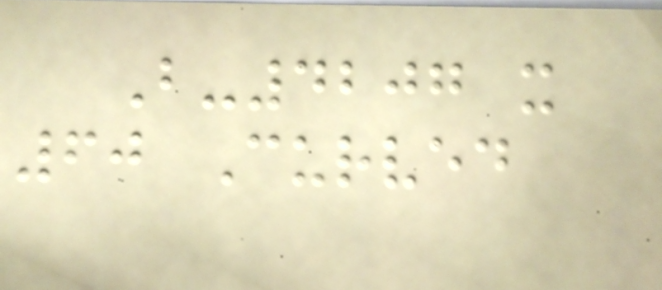B-4207 x
60 Curved
